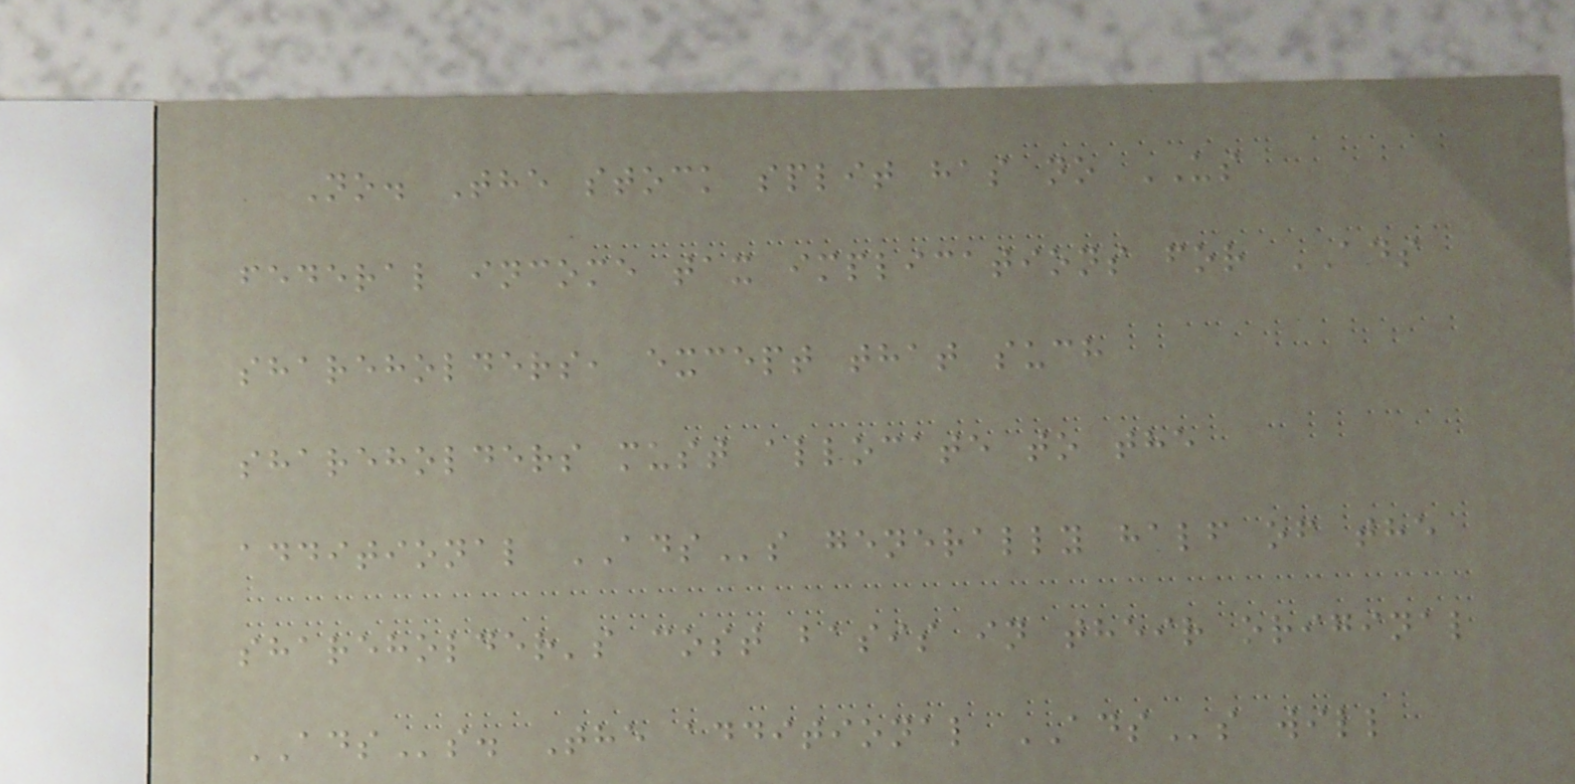No. The stock split has no US
federal income tax implications for ADS
shareholders, except that such
shareholders must allocate to the
additional ADSs generally half of the
shareholder's cost basis in their original
ADSs. The additional ADSs will
